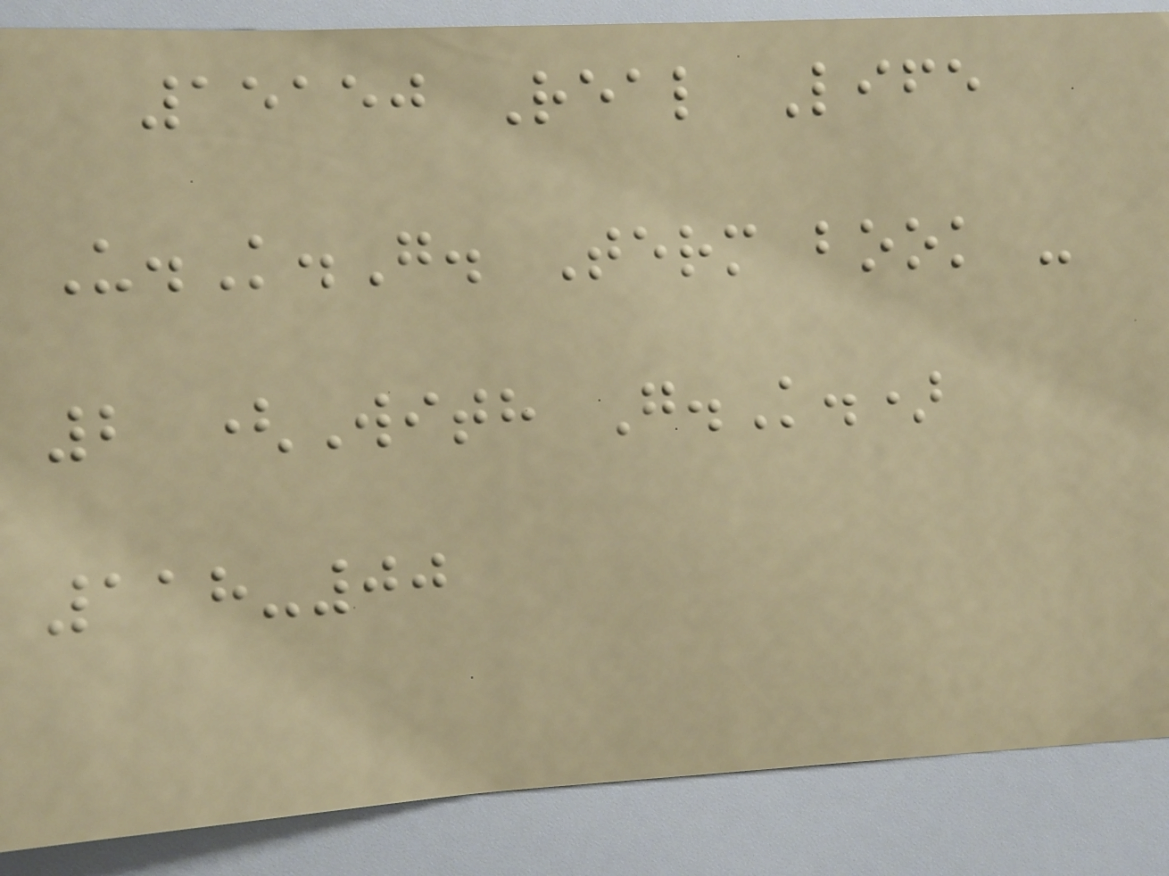15150 Real Life
U.K.G. Term book -
2 (With G.K.)
118-00
